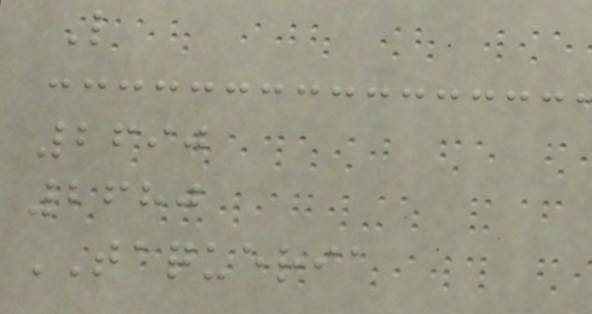L
2690
2680
TAQUERIA
